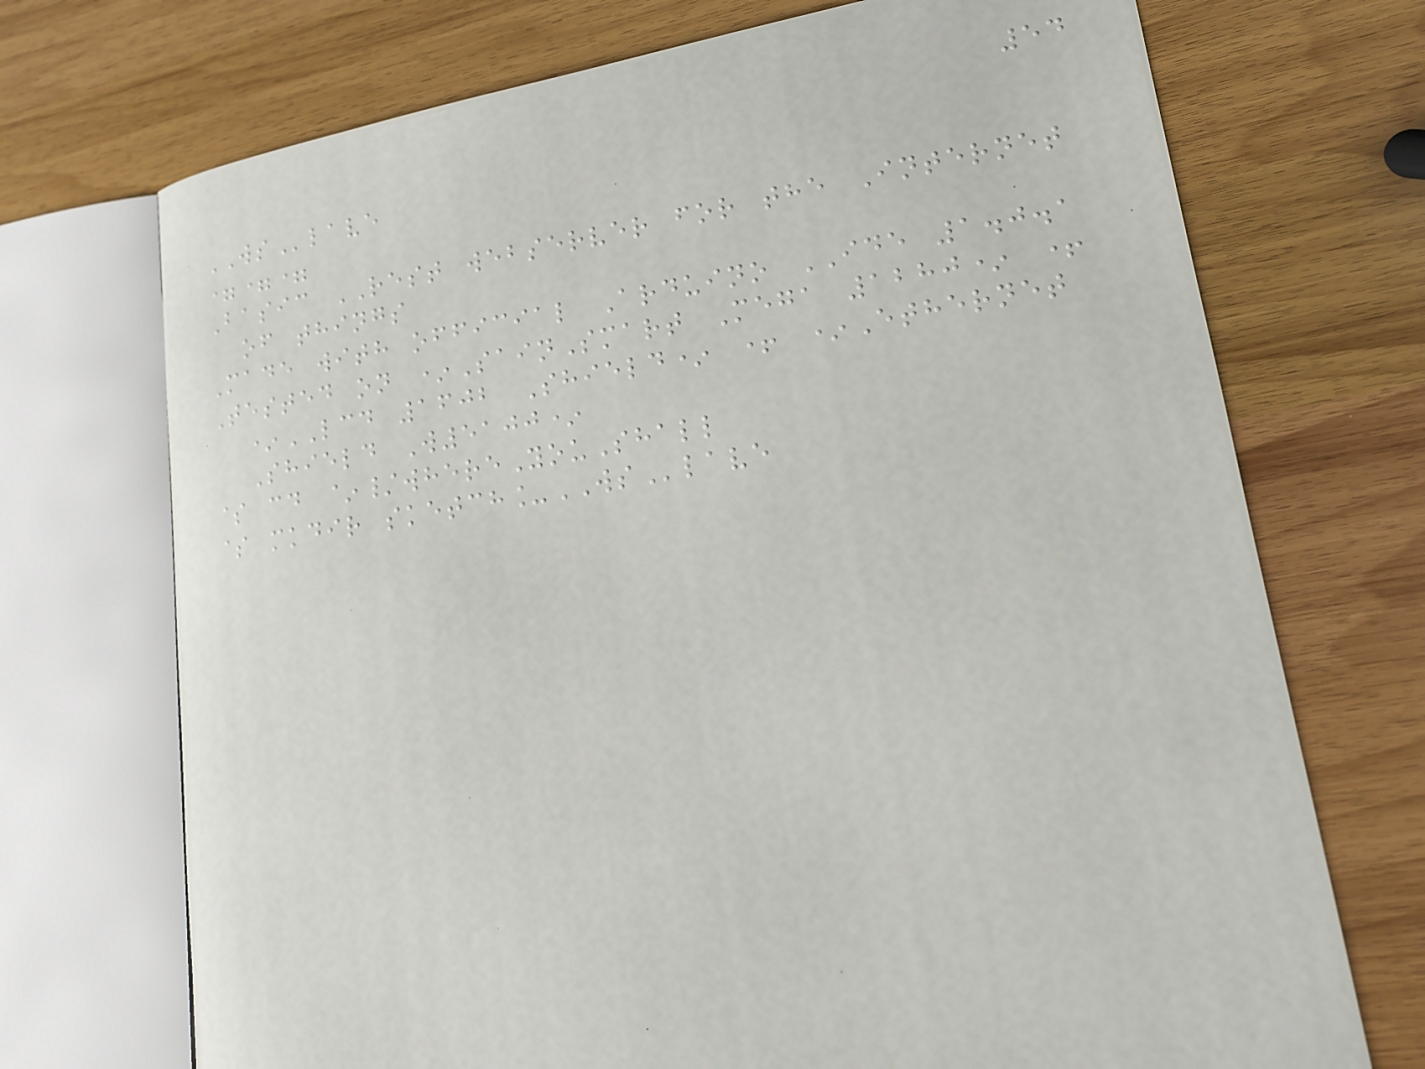54
WSlave
===
Basic REST webserver for the Internet
of things
Made with official Arduino IDE 1.0.1
Tested on *SainSmart Mega 1280* +
*LCD 1602 Shield* + *Ethernet
Shield W5100*
$ cd ~/whereYouShall
$ mkdir sketch_WSlave
